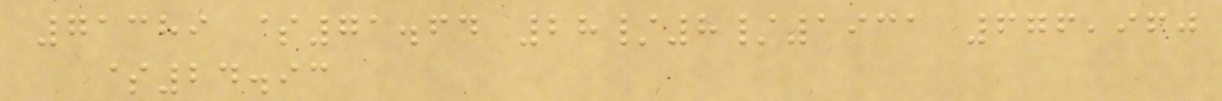71389 $71.64 28/8/1931 676,960
$24.93
